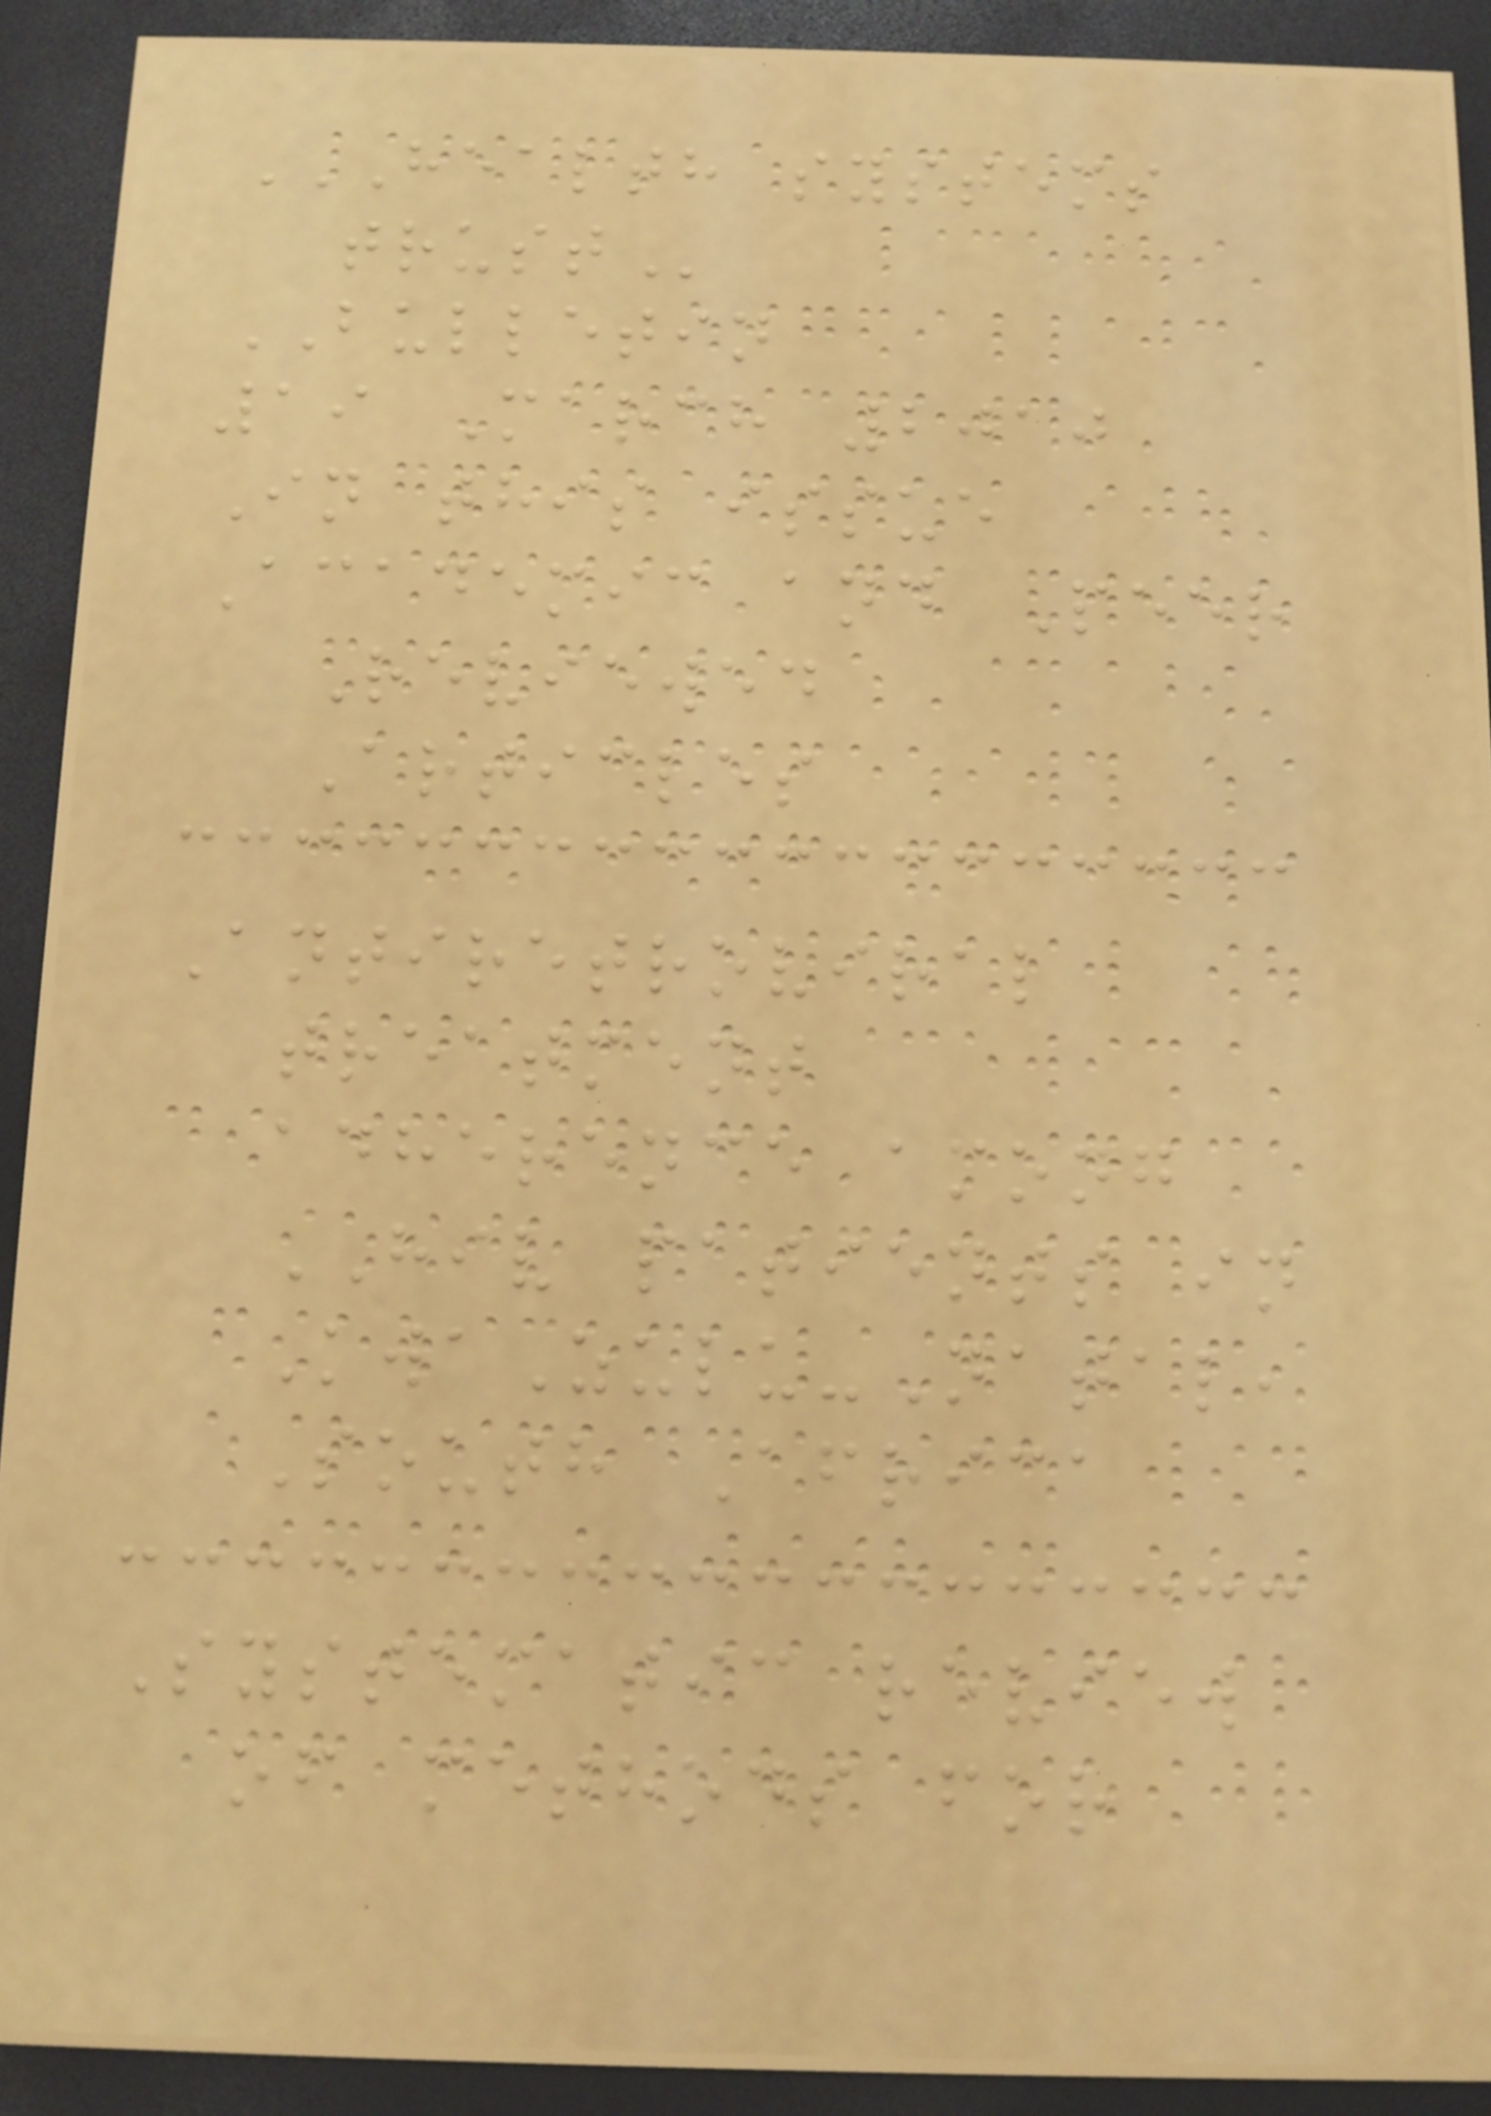HEALTH SYSTEMS
TRUST
BULLETIN
19 March 2010
In this issue
Academic and Peer
Reviewed
Articles
Antiretroviral
treatment
adherence among
HIV patients in
KwaZulu-Natal,
South Africa
Systematic review
of methods for
